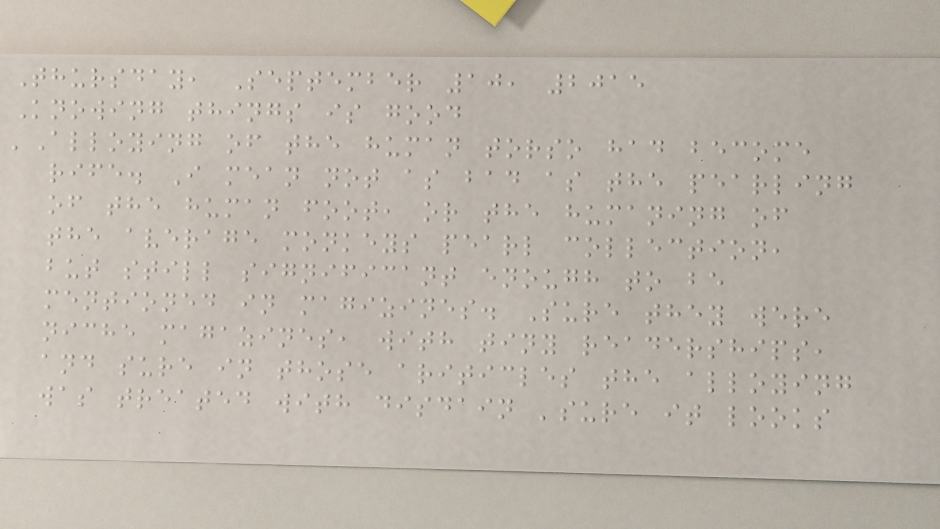Thursday, September 10, 2015
Knowing things is good
'Alloying of the human torso had become
rife. I mean not as bad as the pearling
of the human foot, or the humaning of
the average monkeys pearl collection,
but still significant enough to be
mentioned in magizines. Sure they were
niche magazines, with tiny readerships,
and sure in those ariticles the alloying
was treated with disdain 'sure it looks
